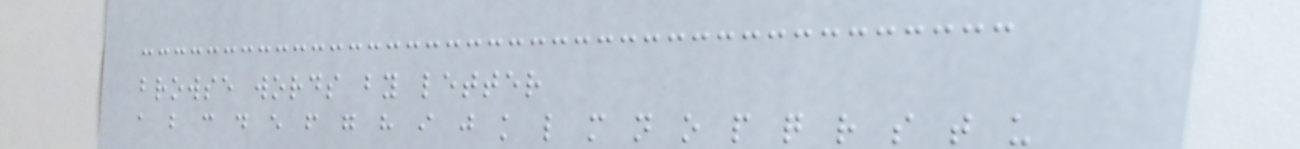browse words by letter
a b c d e f g h i j k l m n o p q r s t u
